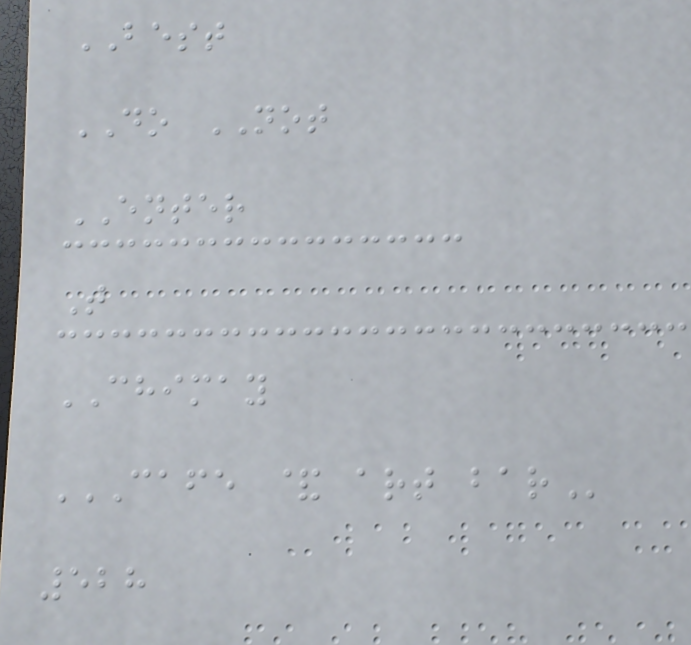BEST
DO NOT
ENTER
T
CHIMAY
CAFE & ART BAR
528
